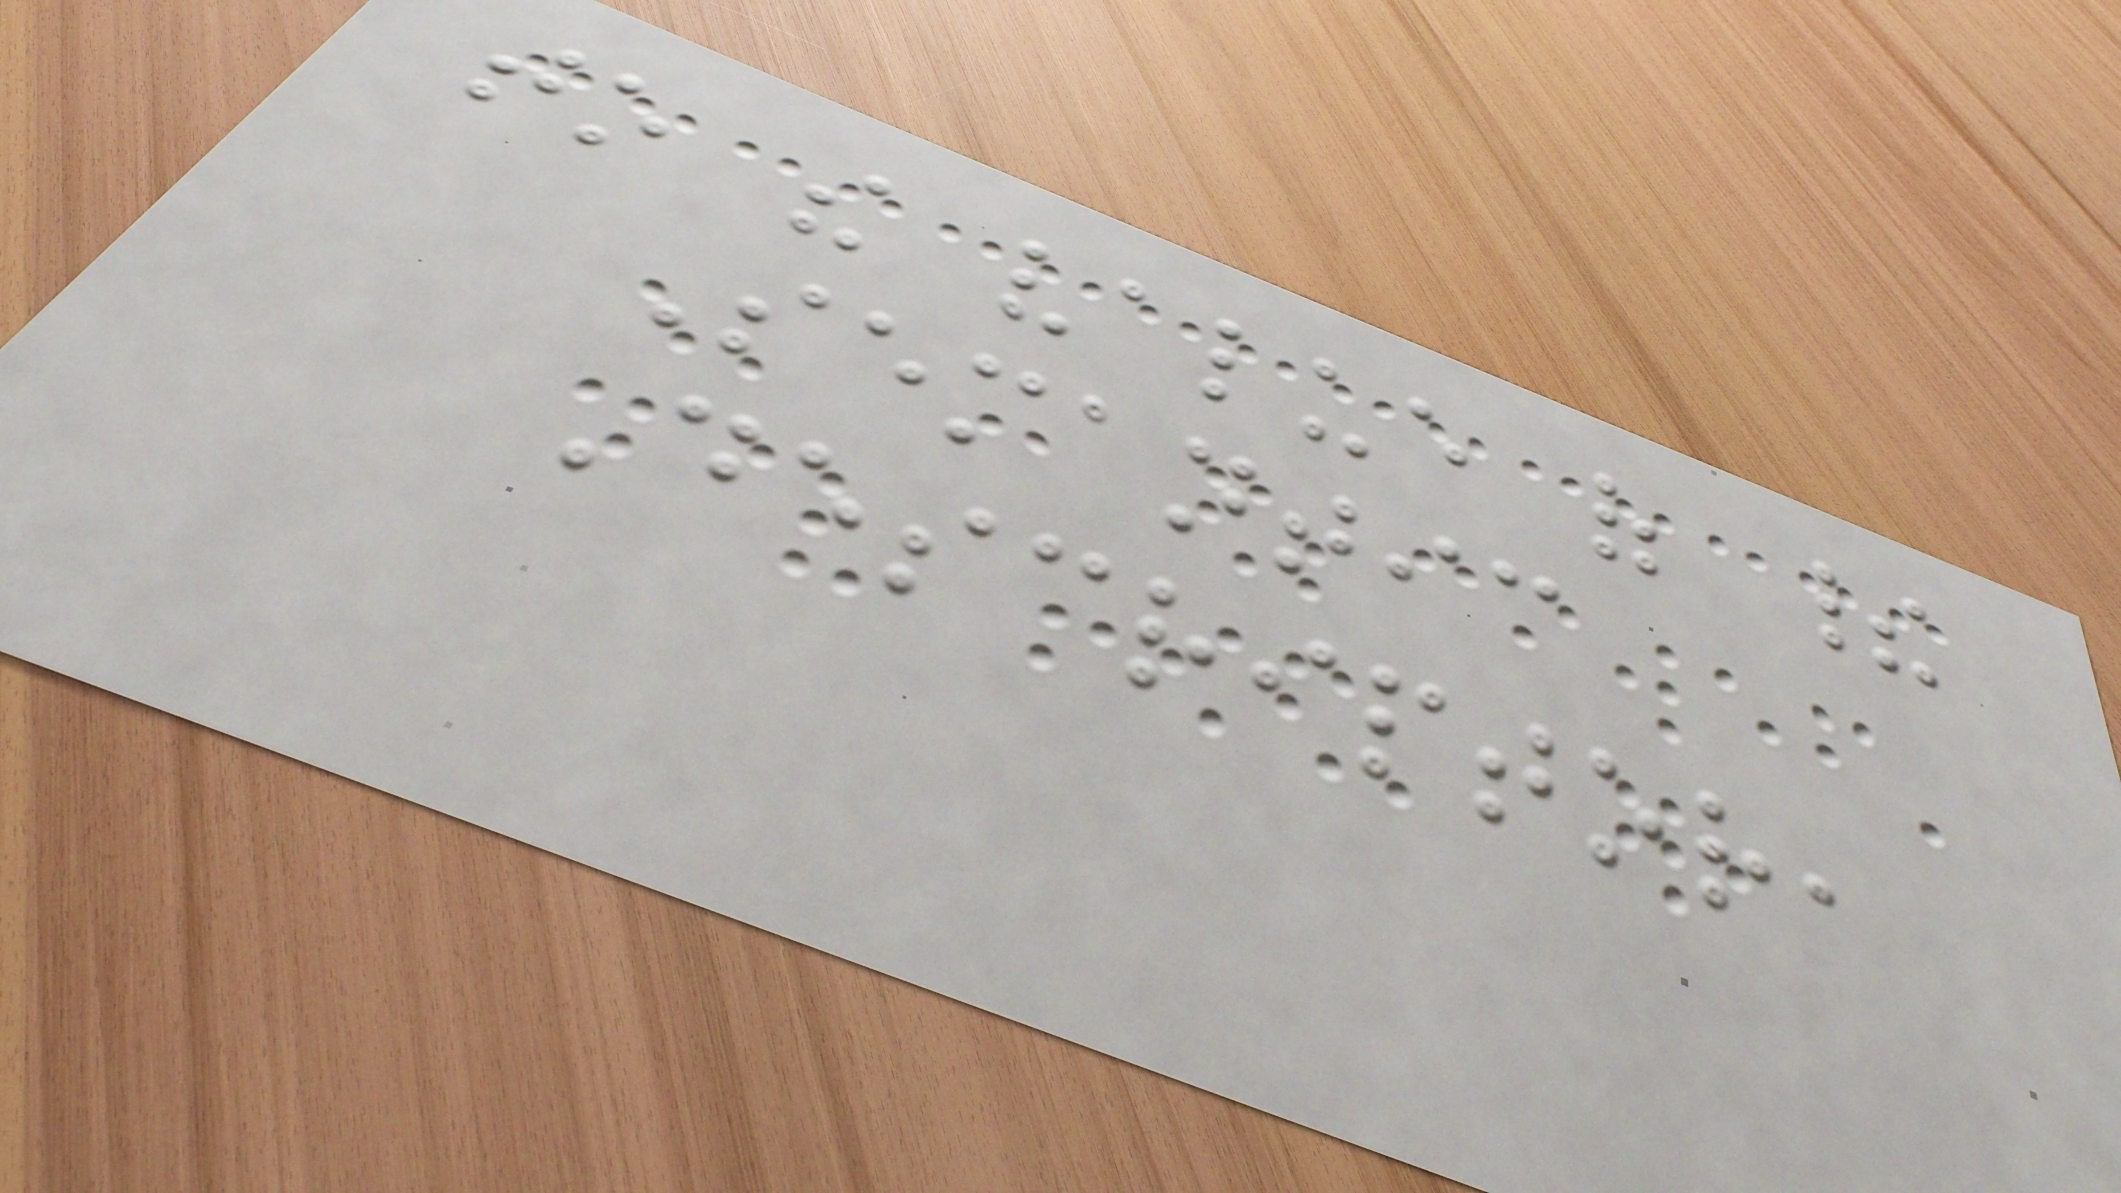to the value of their
Semantic
Descriptor,
